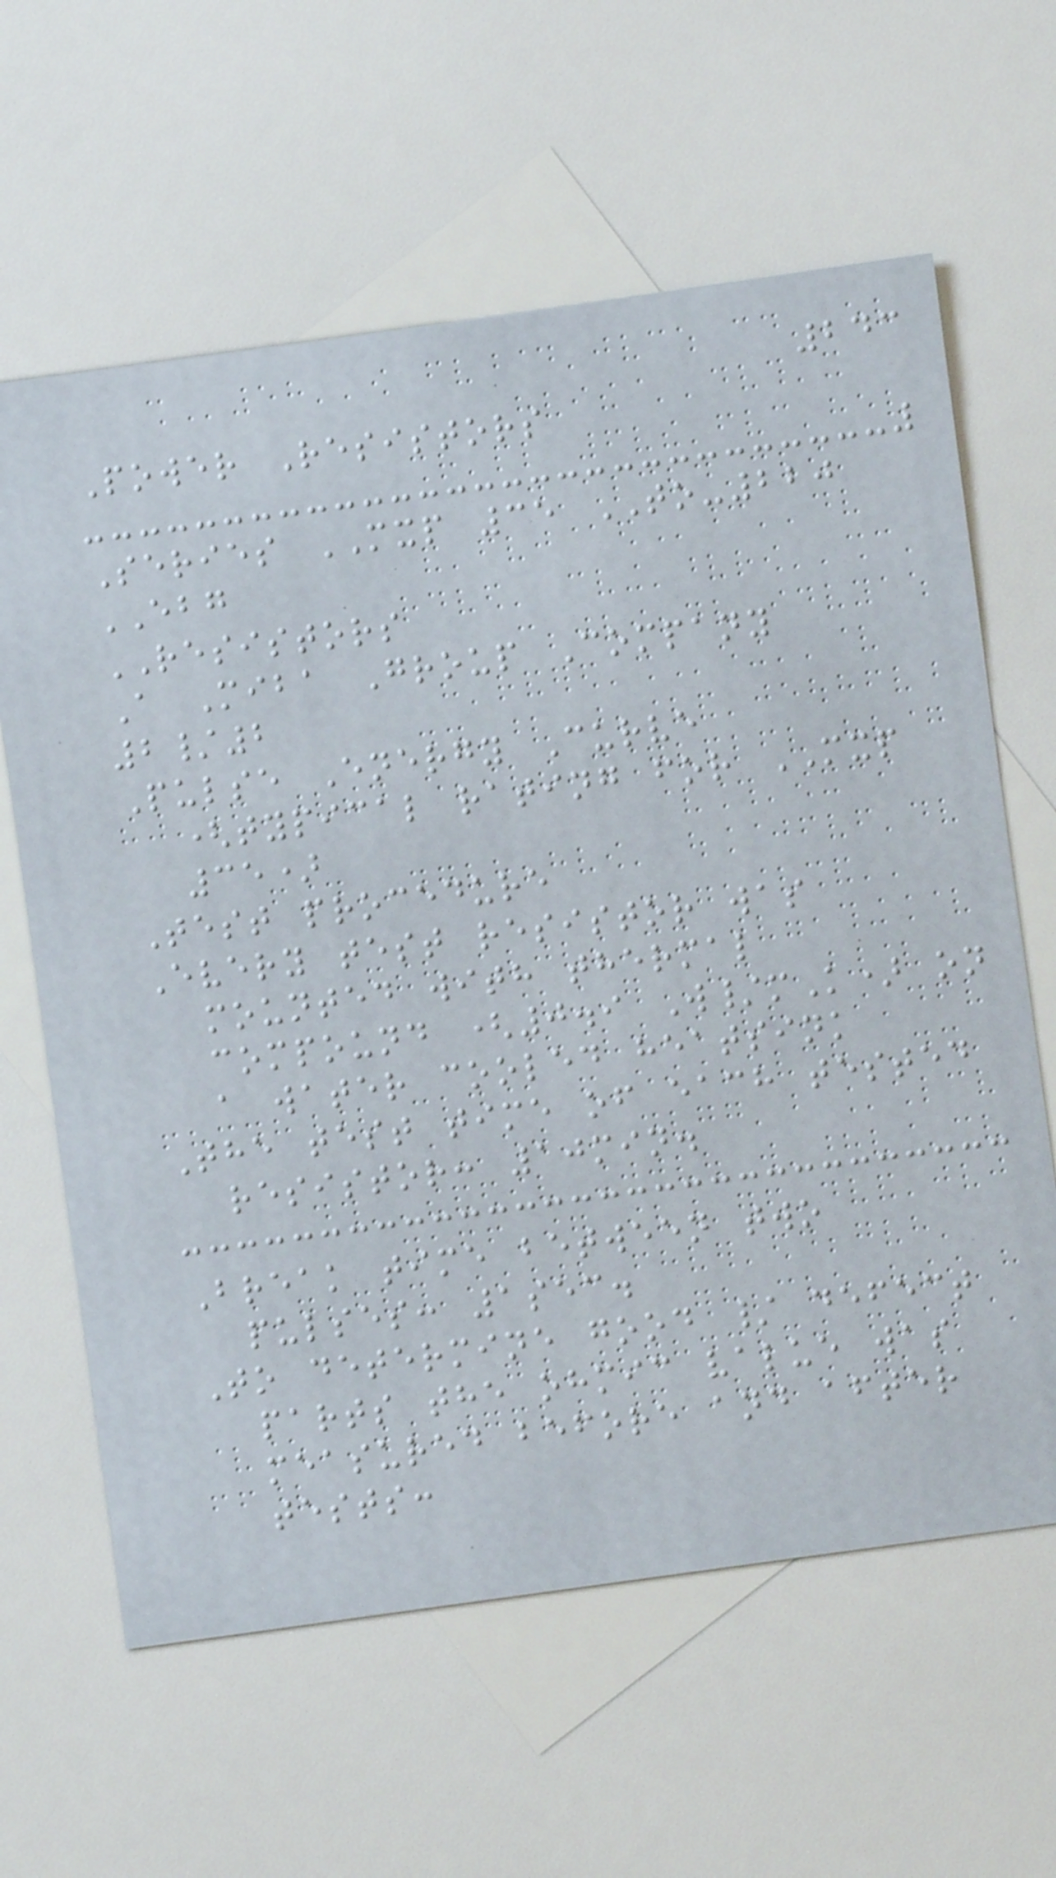243
Power Resistors
Series MXP 35 TO-220
EBG
RESISTORS
A Miba Group Company
2/2
Pulse Energy Curve
(typical rating for MXP
35)
Test procedure
Every test resistor was
mounted with thermal
compound (0.9 W/mK) on
a water cooled heatsink
The test time of each tested
resistor: 10min.
Break time between two
pulses: 1sec.
To determine good / defect
parts the ohmic value was
measured before and after
tests:
